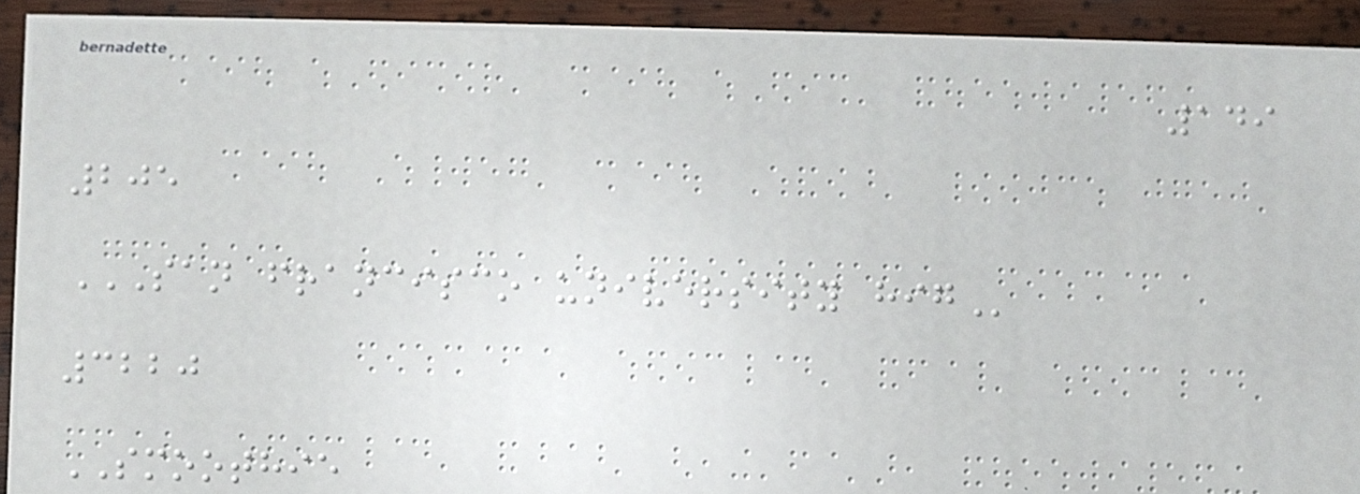149
205
SAN FRANCISCO UNIVERSITY HIG
3220
SMOOTHIE
